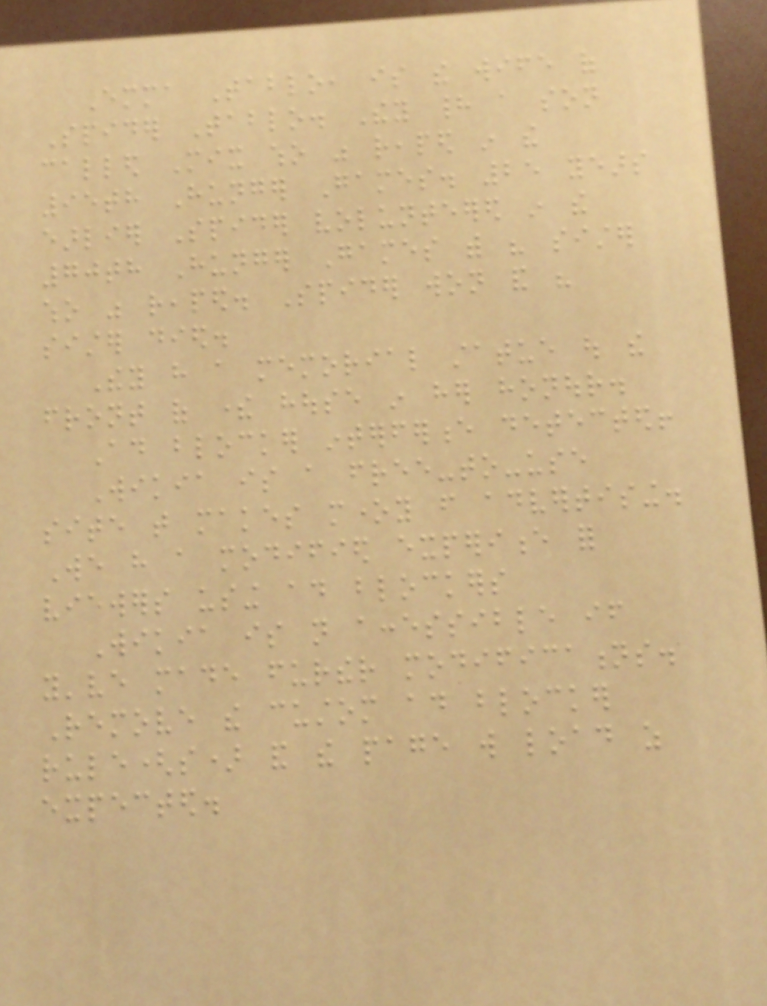Emma Tablo, is the wife of
Spider Tablo. They had a son
called Mix who was reaped in the
95th Hunger Games. 25 years
earlier Spider volunteered in the
70th Hunger Games with his sister
who was reaped. Spider won and his
sister died.
They have a memorial statue out the
front of there house in her honour.
Ad blocker interference detected!
Wikia is a free-to-use
site that makes money from advertising.
We have a modified experience for
viewers using ad blockers
Wikia is not accessible if
you've made further modifications.
Remove the custom ad blocker
rule(s) and the page will load as
expected.
